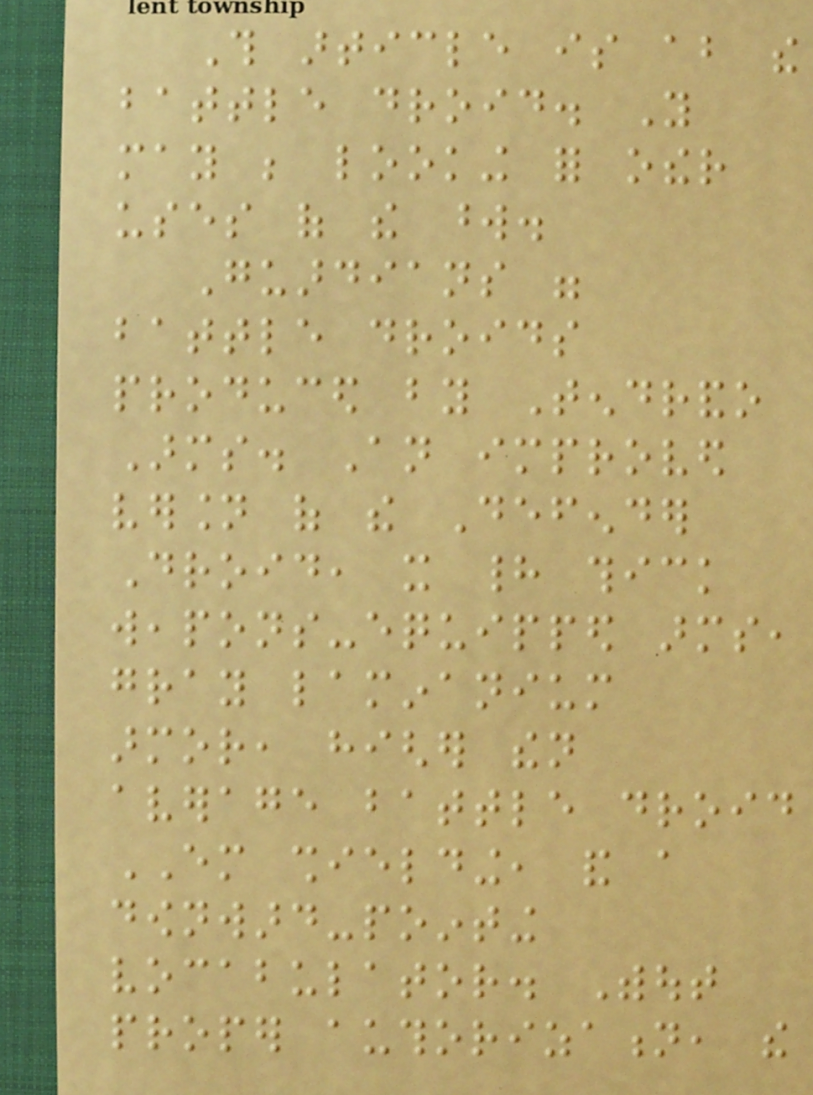This article is about the
battle droid. You
may be looking for other
uses of the word.
Guardians were
battle droids
produced by Tendrando
Arms. An improved
version of the Defender
Droid, it had thick
weapons-equipped arms,
gray laminanium
armor, higher then
average battle droid
EM shielding, and a
downward-pointing
vocabulator. Without
proper authorization, the
